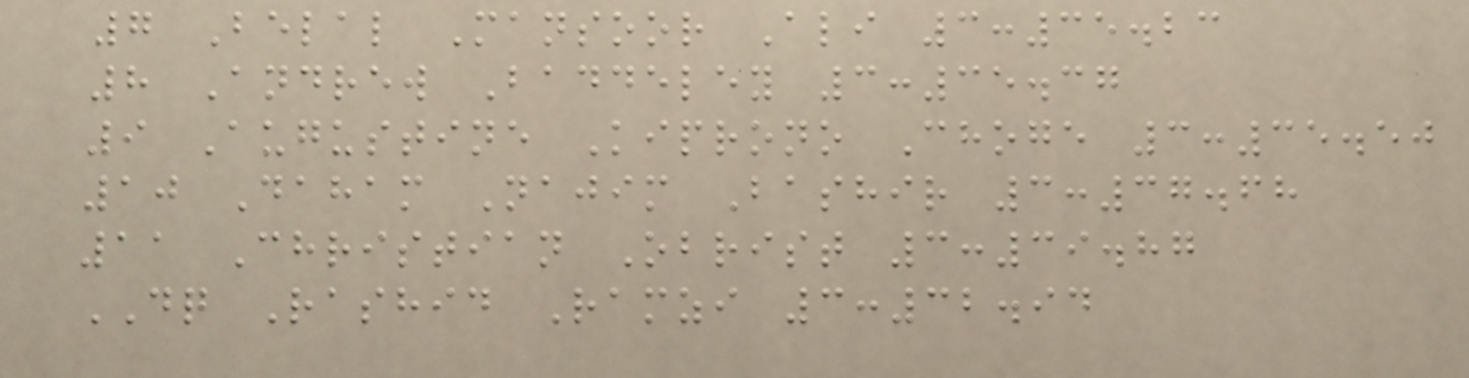7 Belal Mansoor Ali 3:35.23
8 Andrew Baddeley 3:35.37
9 Augustine Kiprono Choge 3:35.50
10 Daham Najim Bashir 3:37.68
11 Christian Obrist 3:39.87
DQ Rashid Ramzi 3:32.94
